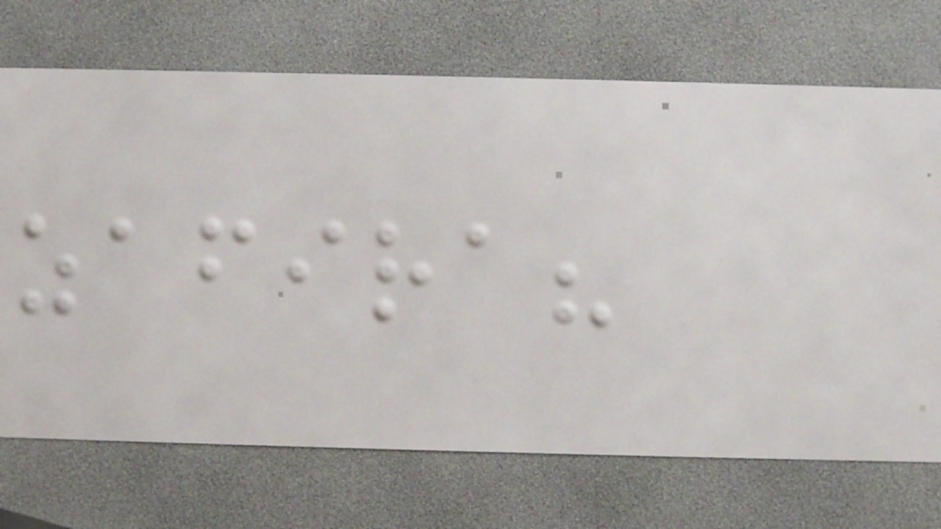zafira?
